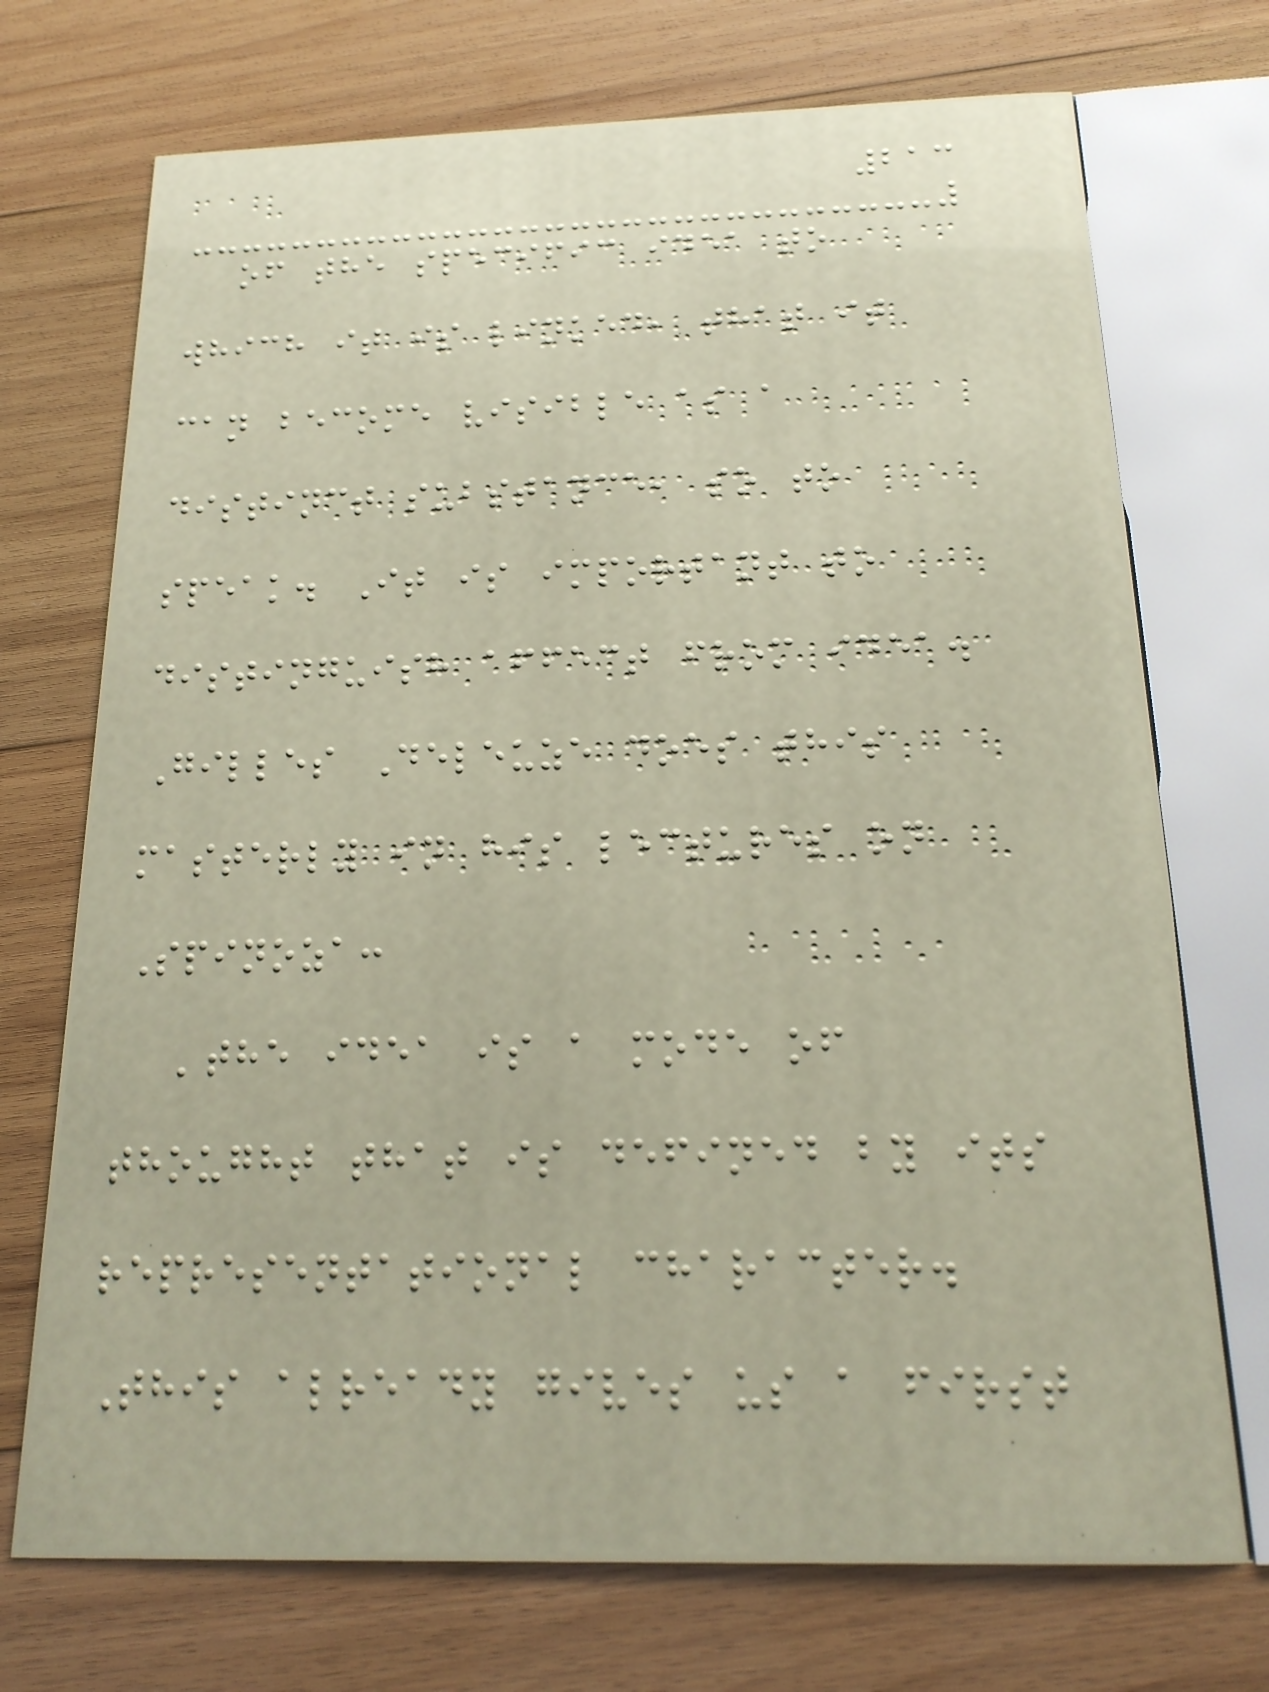213
of the specific idea to
which it is linked, that it
can become visible as a
distinct substance, so to
speak. It is important to
distinguish affect from idea.
Gilles Deleuze does this
masterly in his lectures on
Spinoza:
'the idea is a mode of
thought that is defined by its
representational character.
This already gives us a first
